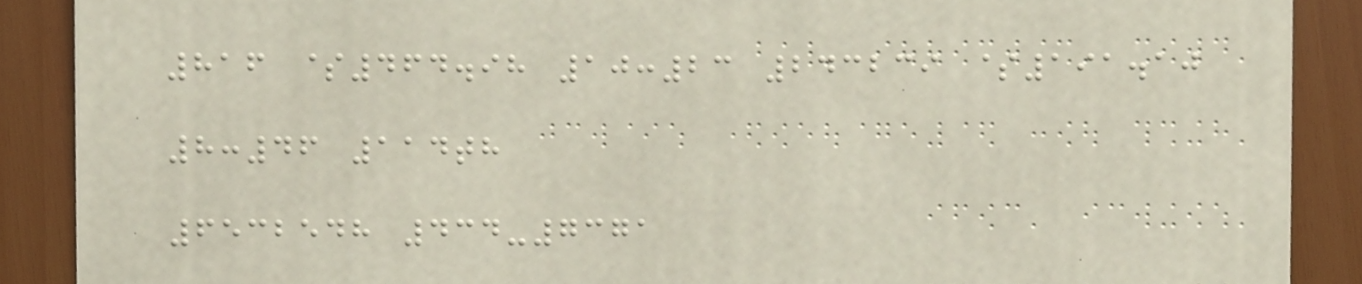816 $464.98 10:23 243239 $191.10
8:46 114th
6532548 434-7371
